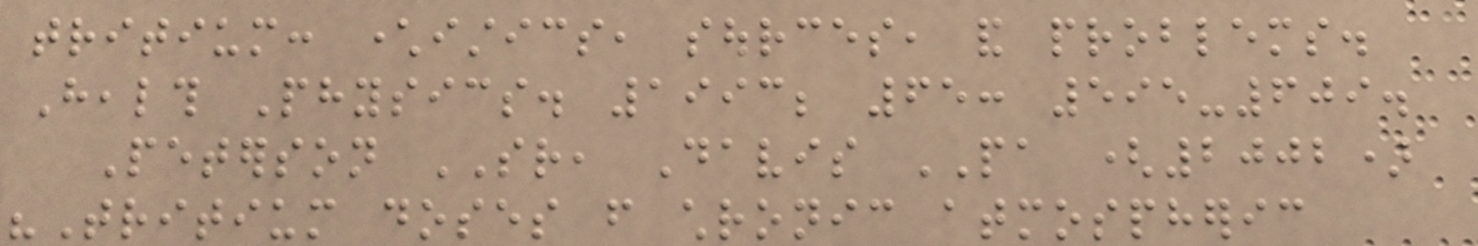tritium: characteristics, sources, and problems.
Health Physics. 1993; 65: 595-609.
Peterson SR, Davis PA (2002)
"Tritium doses from chronic atmospheric
